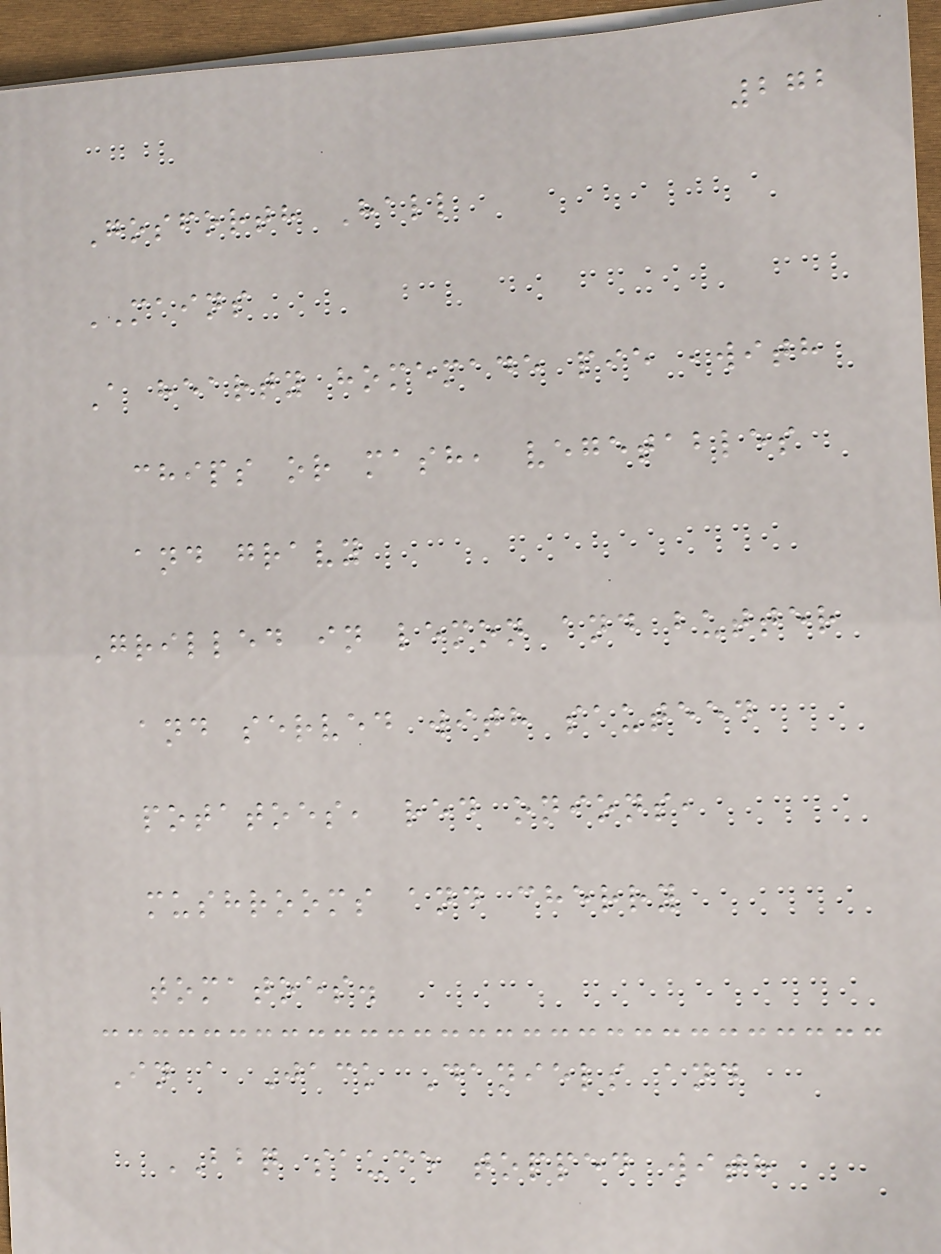272
Gosforth Hall
MAINS
A hearty homemade pie ,with
chips or mash, vegetables
and gravy
Grilled in lemon and butter
and served with sauteed
potatoes, red onions,
mushrooms and cherry
tomatoes.
In a Jack Daniels and
BBQ sauce topped with
